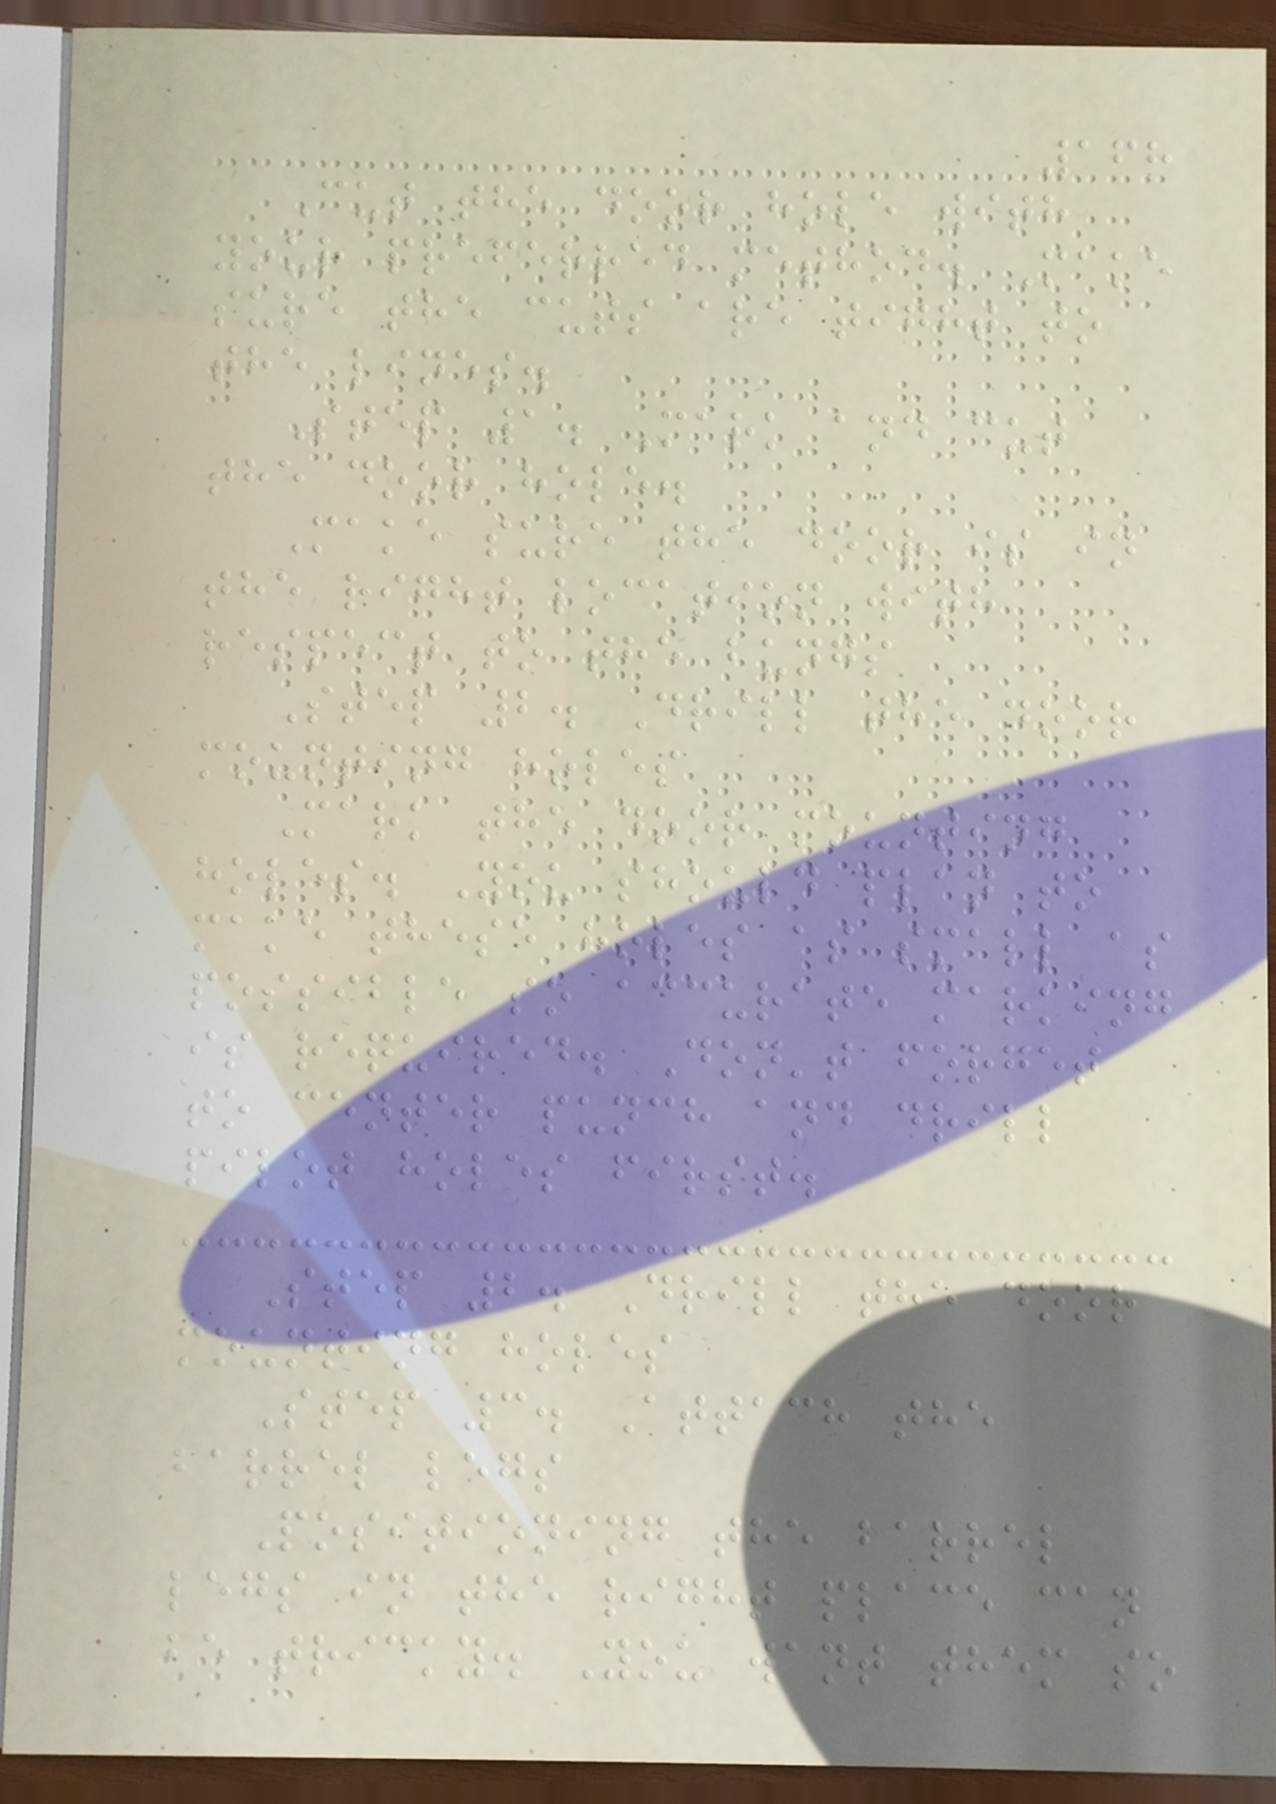168
Cut the door hole with
your preferred method. Make
sure the cuts are tight to
the lines.
Step 1. Mark and cut
the door hole.
Make sure the door is in
the right location with
respect to the bungs
Step 2. Drill the door
mounting holes
Mark the door mounting
holes. You should plan to
make these holes as small as
possible so accurate marking
is required. Don't forget
to center punch and drill
pilot holes first.
Step 2. Drill the door
mounting holes
Step 3. Attach the
barrel legs
Positioning the barrel
legs in the right place can
be tricky. You want them so
